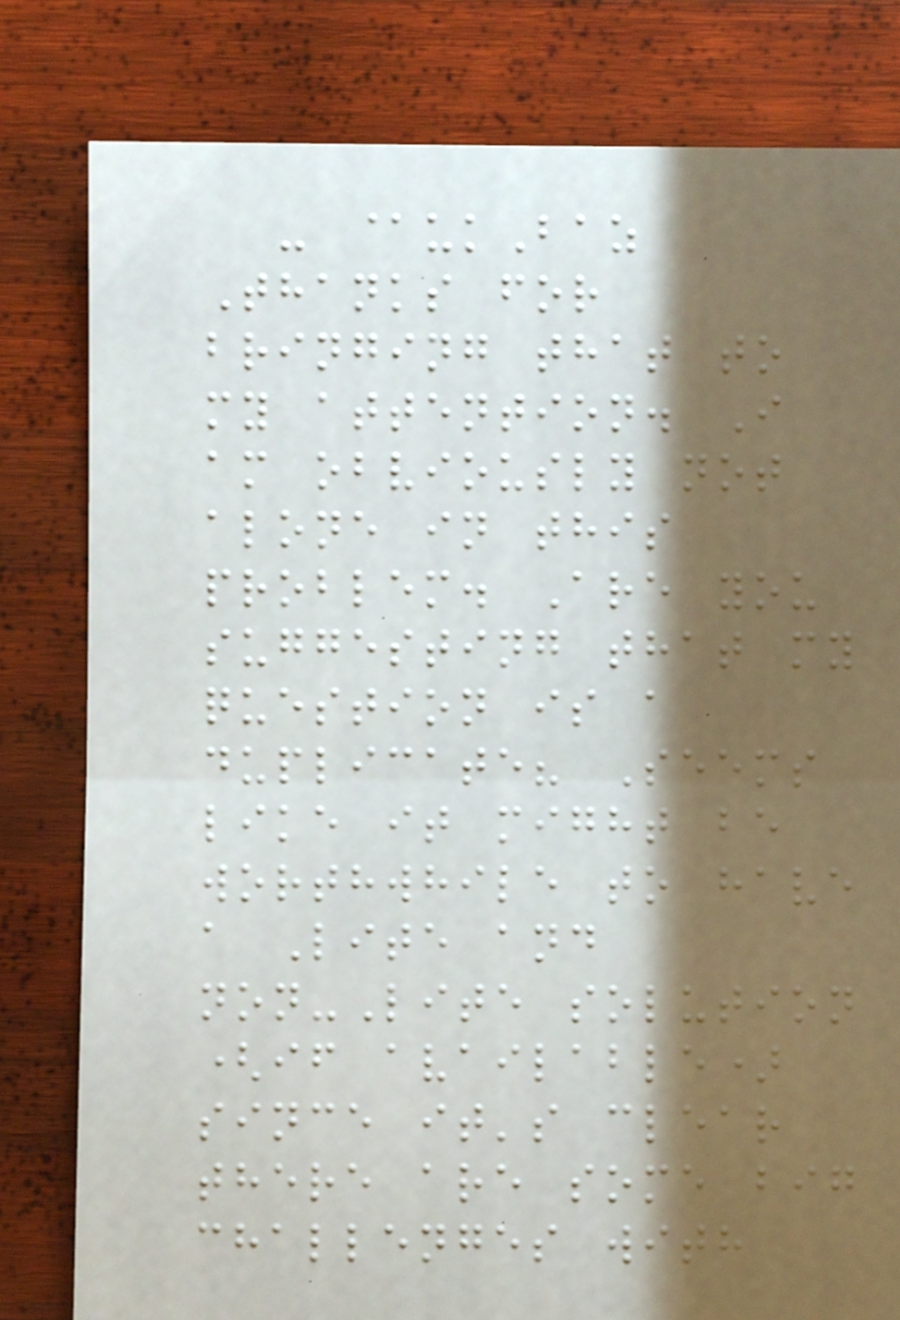- @ukBaz
Thanks for
bringing that to
my attention. I
am obviously not
alone in this
problem. Are you
suggesting that my
question is a
duplicate? Seems
like it might be
worthwhile to have
a Lite and
non-Lite solution
(if available)
since it's clear
there are some big
challenges with
